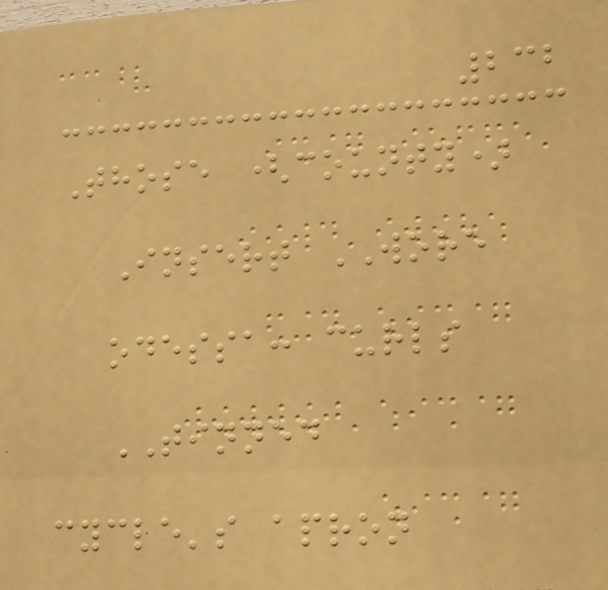232
Those (county)
Insert WORE
odessa: curls
TINNED
cycle's apron
